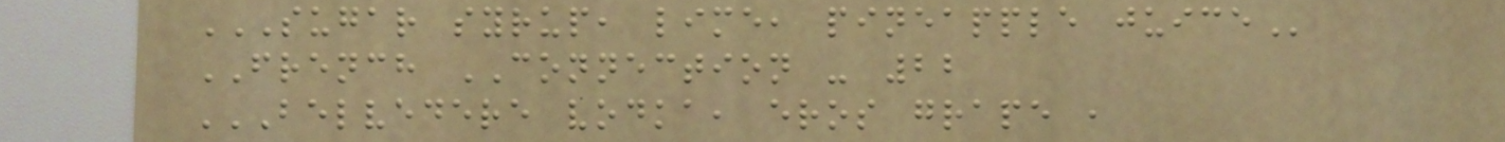SUGAR SYRUP, LIME, PINEAPPLE JUICE
FRENCH CONNECTION - 22
BELVEDERE VODKA, EROS GRAPE ,
